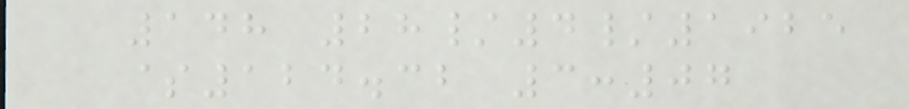148 28/4/1925
$124.32 3:07
